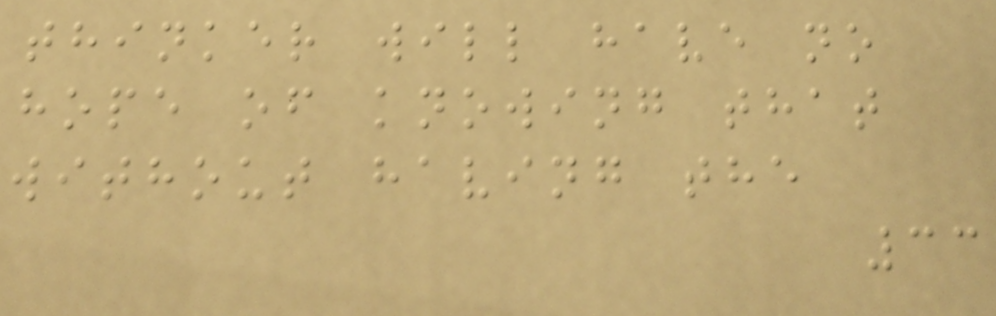thinker will have no
hope of knowing that
without having the
33
